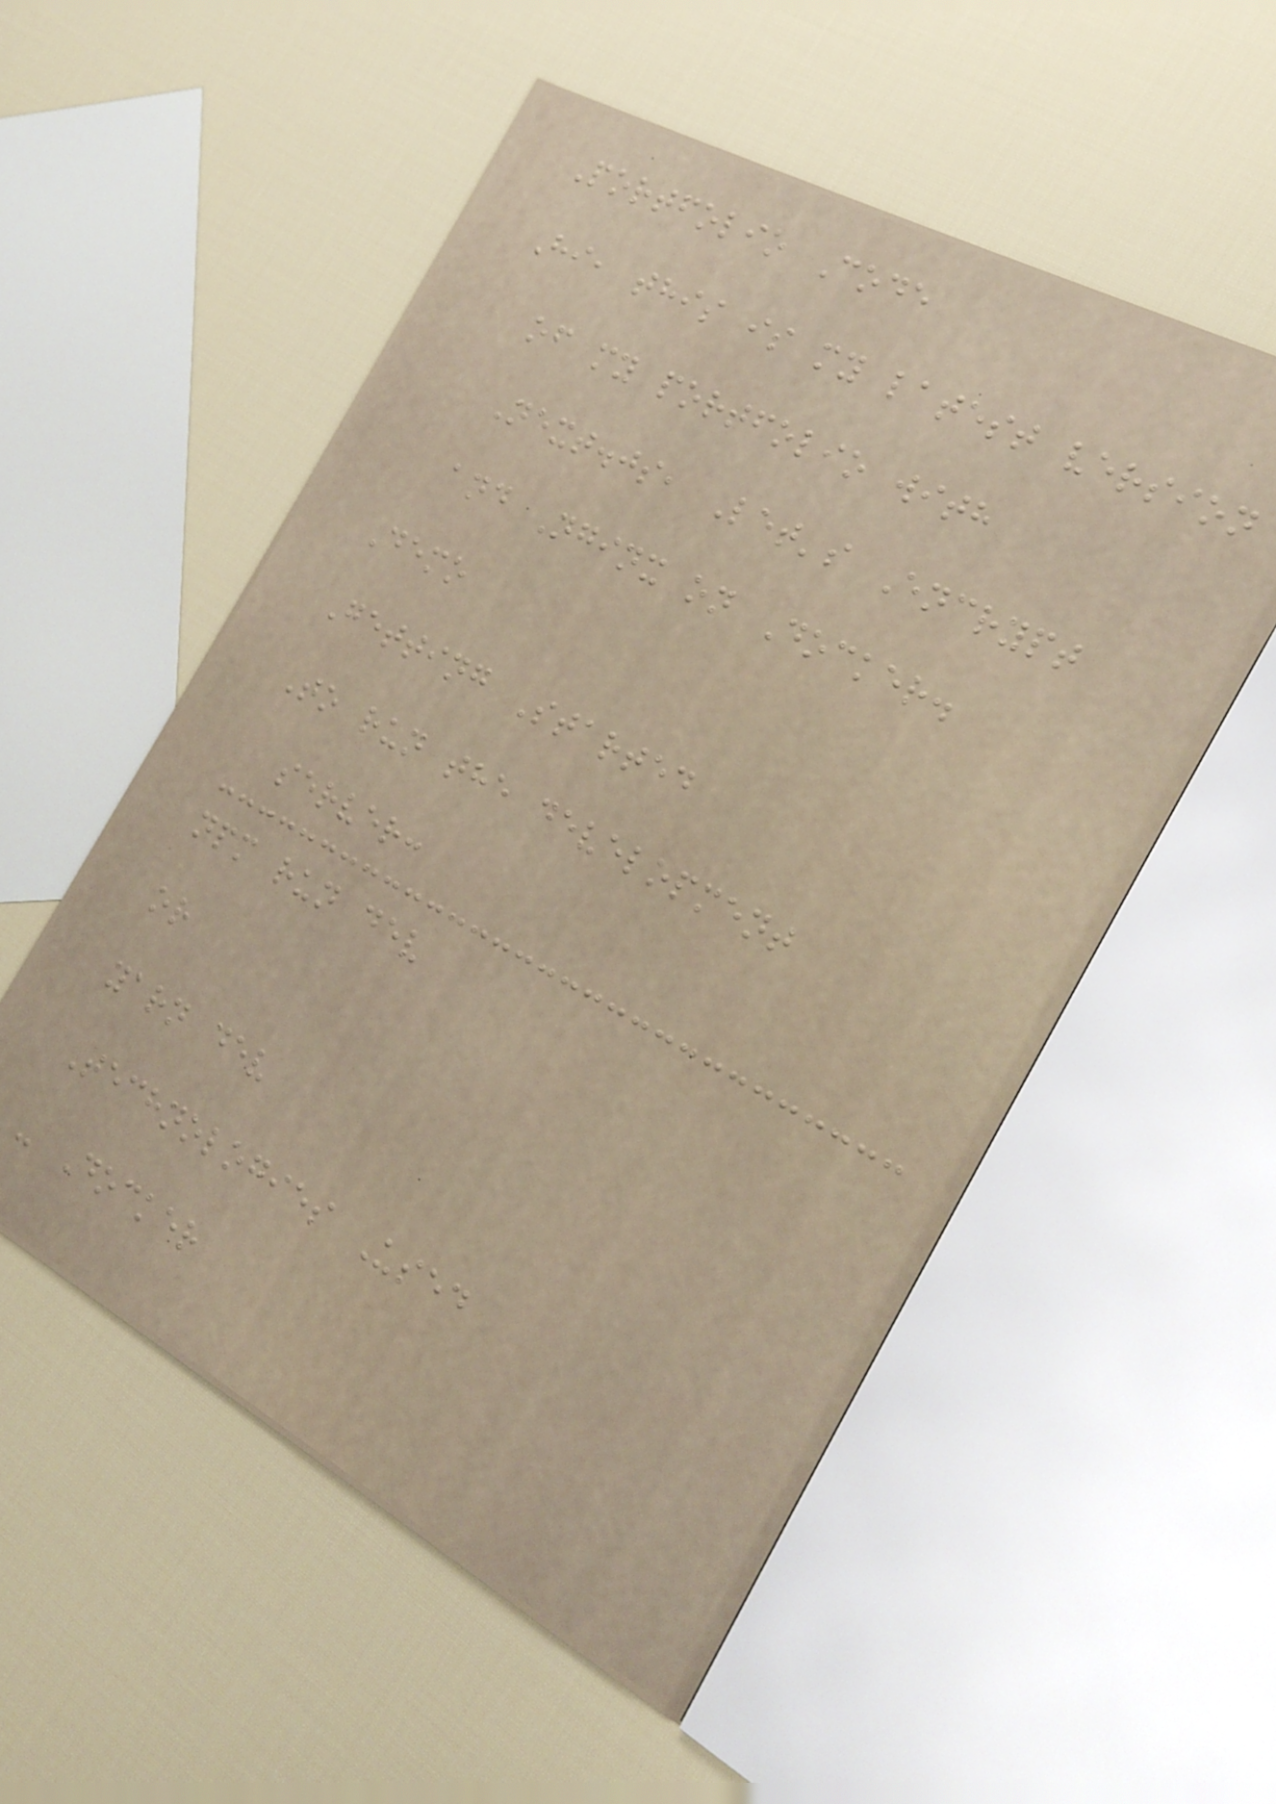Portfolio Code
Hi, this is my latest version
of my portfolio with
Next.js, Let's Encrypt
and Nginx on Docker.
Demo
Getting Started
To run the development
server:
npm run dev
or
yarn dev
Technologies Used
- Docker
